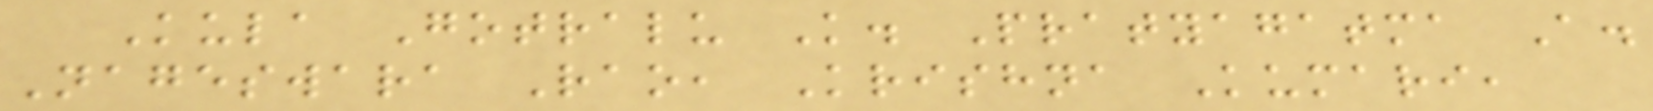Kula Gotralu K. Pratyagatma A.
Nageswara Rao, Krishna Kumari,
